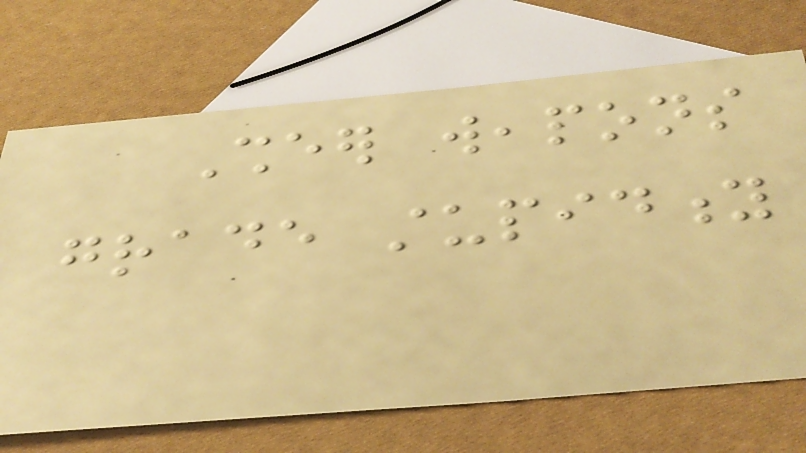Sheer weapons
grade stupidity
